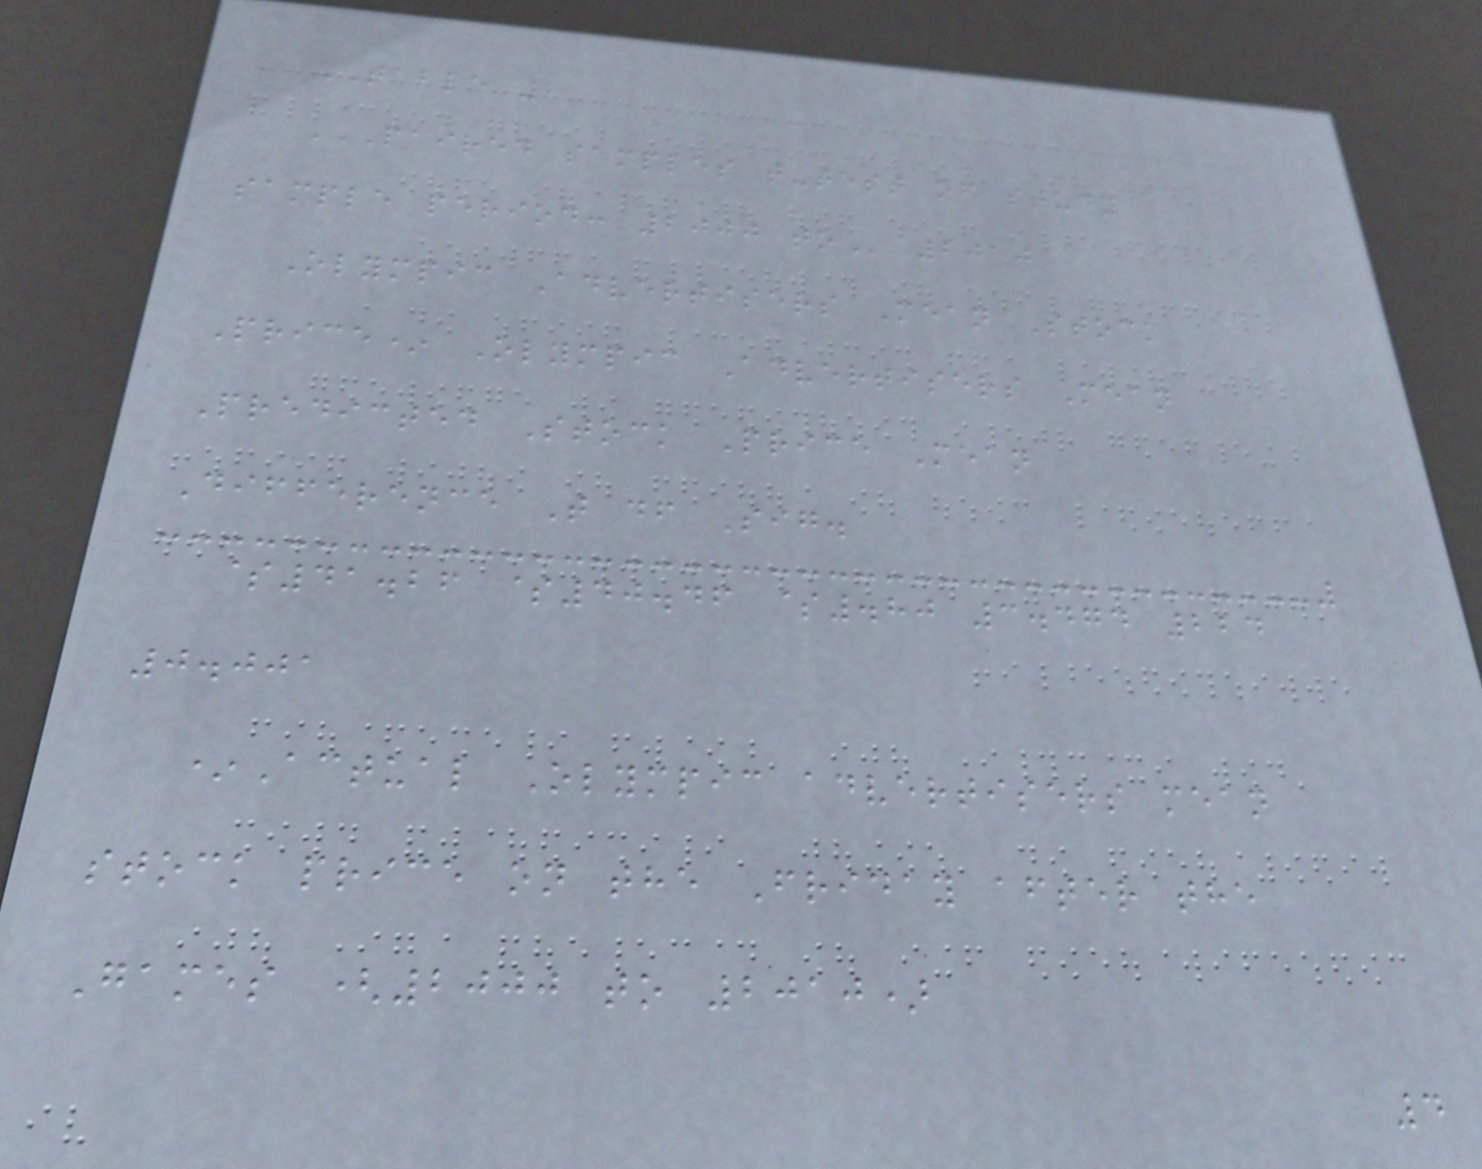TABLE 2
PAIRED SAMPLES T-TEST OF STUDY
SAMPLE PERIOD: 2000 TO 2010
Olympic Advertisers Mean Stock
Price* Olympic Advertisers Mean
Predicted Stock Price Mean
Difference T df Sig.
$41.26 $40.46 $.80 3.474 224
0.001
*Actual Olympic advertisers mean
stock price on the Friday after the
Games (2000 to 2010)
4
